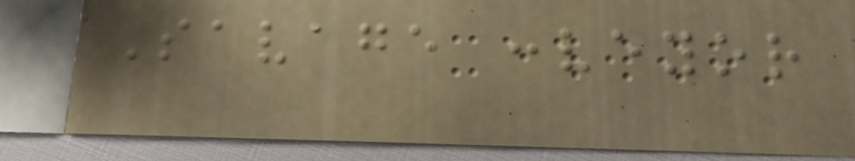Savage conveyor
